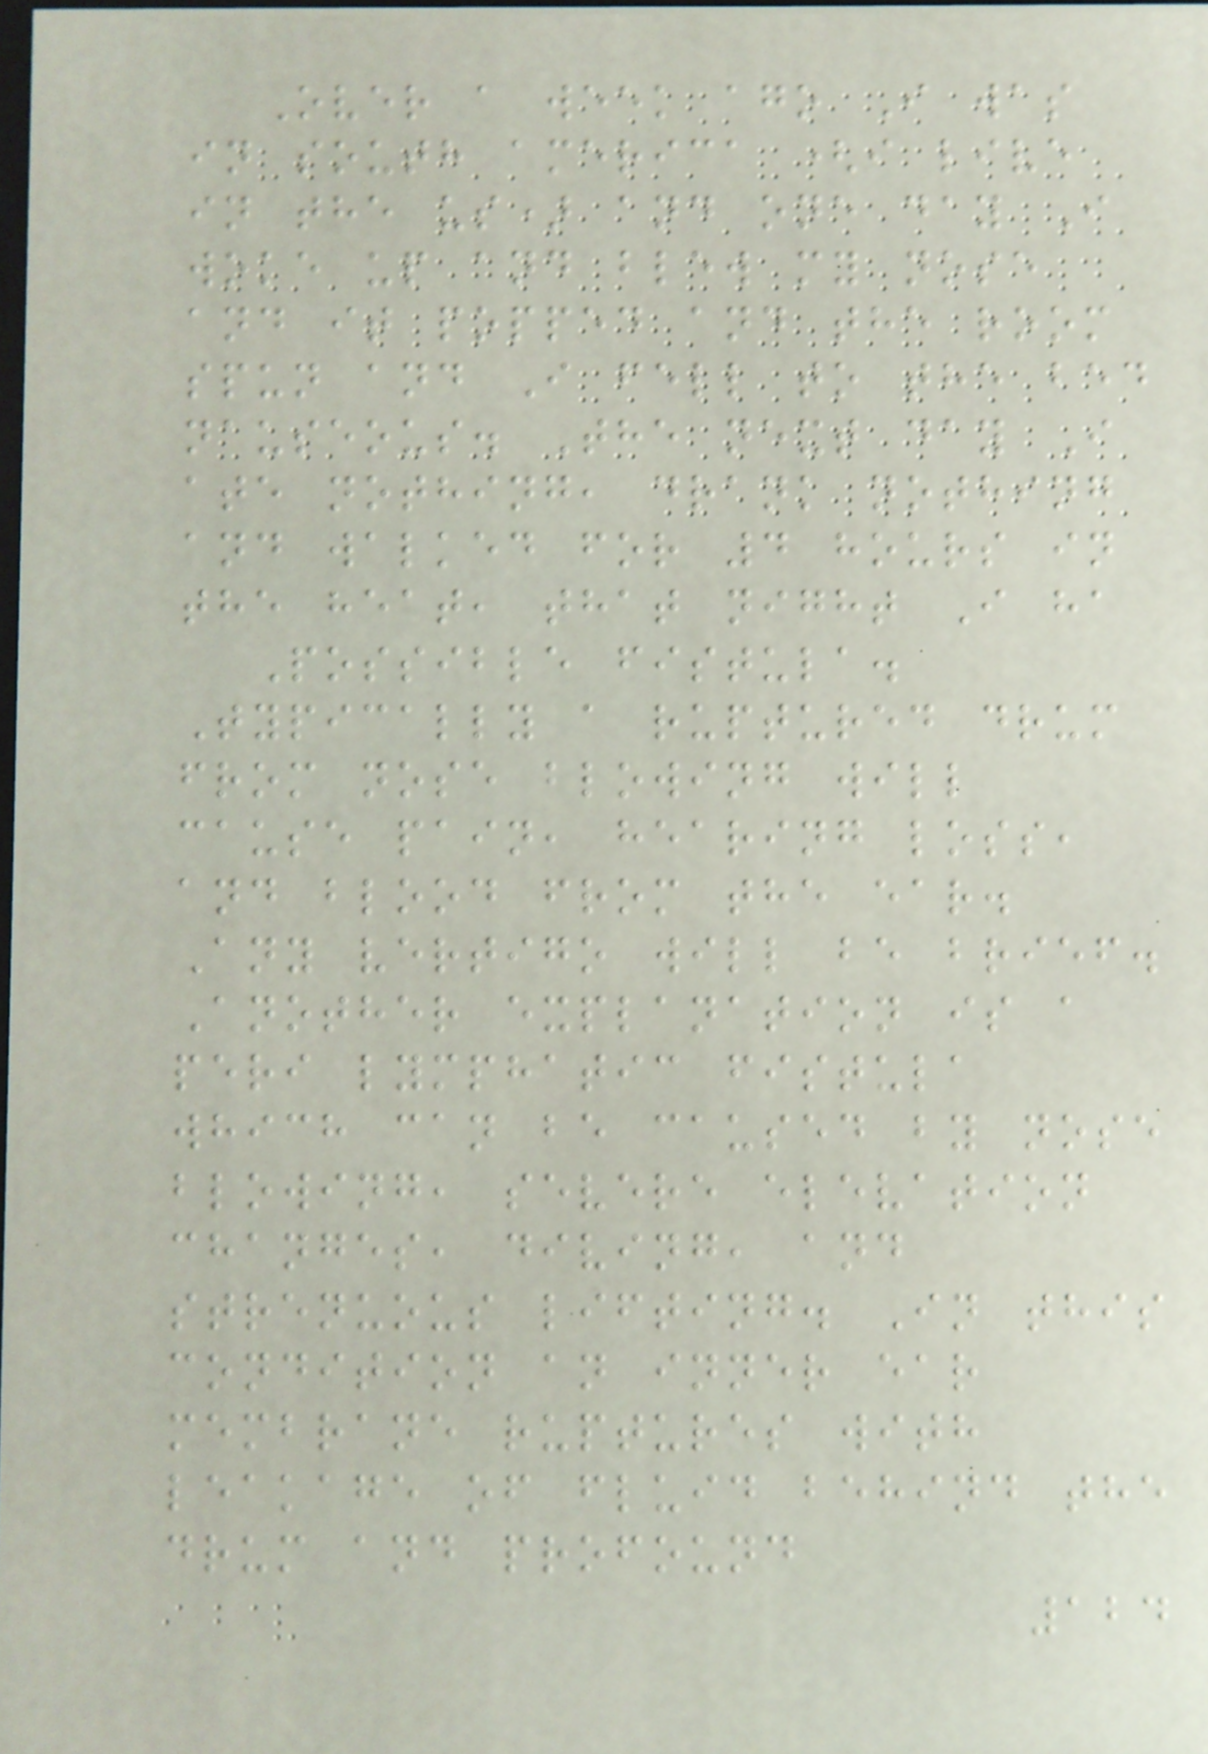Over a week ago I was
in south america (i live
in the us) and one day I
woke up and blew my nose
and it popped and the room
spun and I fell to the bed
nauseous. The next day I
ate nothing, drank nothing
and walked for 4 hours in
the heat, that night I ha
Possible fistula.
Typically a ruptured drum
from nose blowing will
cause pain, hearing loss,
and blood from the ear.
Any vertigo will be brief.
Another explanation is a
peri lymphatic fistula
which can be caused by nose
blowing, severe elevation
changes, diving, and
strenuous lifting. In this
condition an inner ear
membrane ruptures with
leakage of fluid behind the
drum and profound
124
